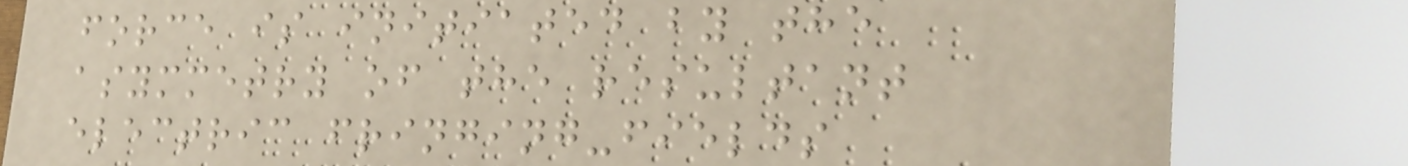force is initiated by the
asymmetry of the resultant
electric fringing-fields
